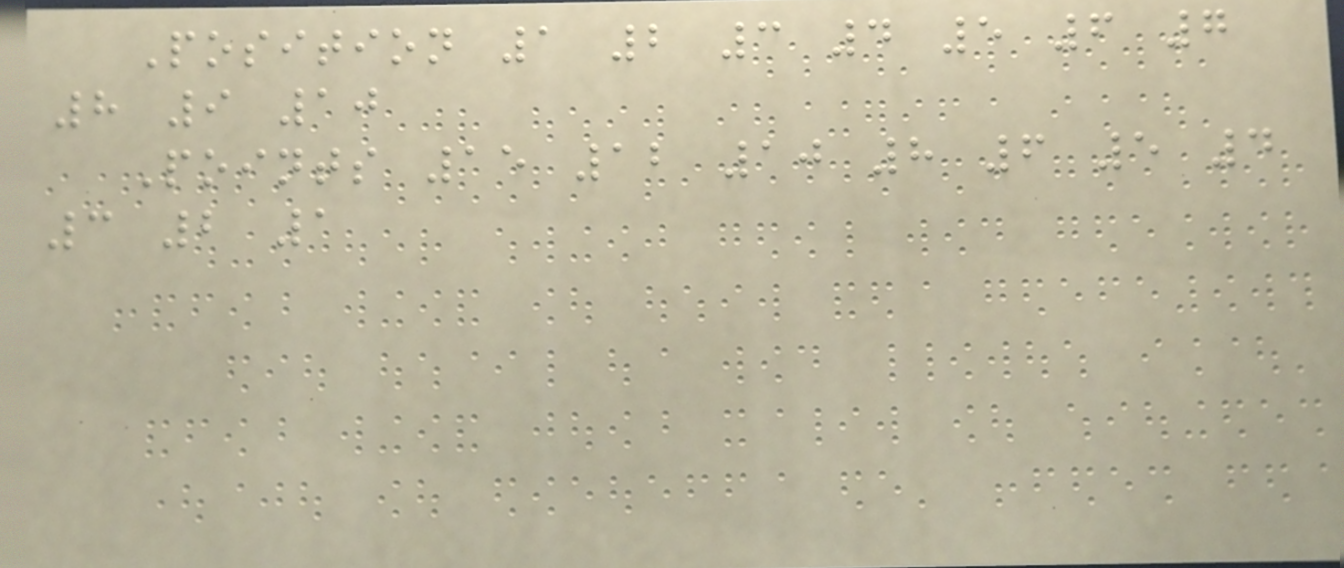Position 1 2 3 4 5 6 7
8 9 10
Points 15 12 10 8 6 5 4
3 2 1
